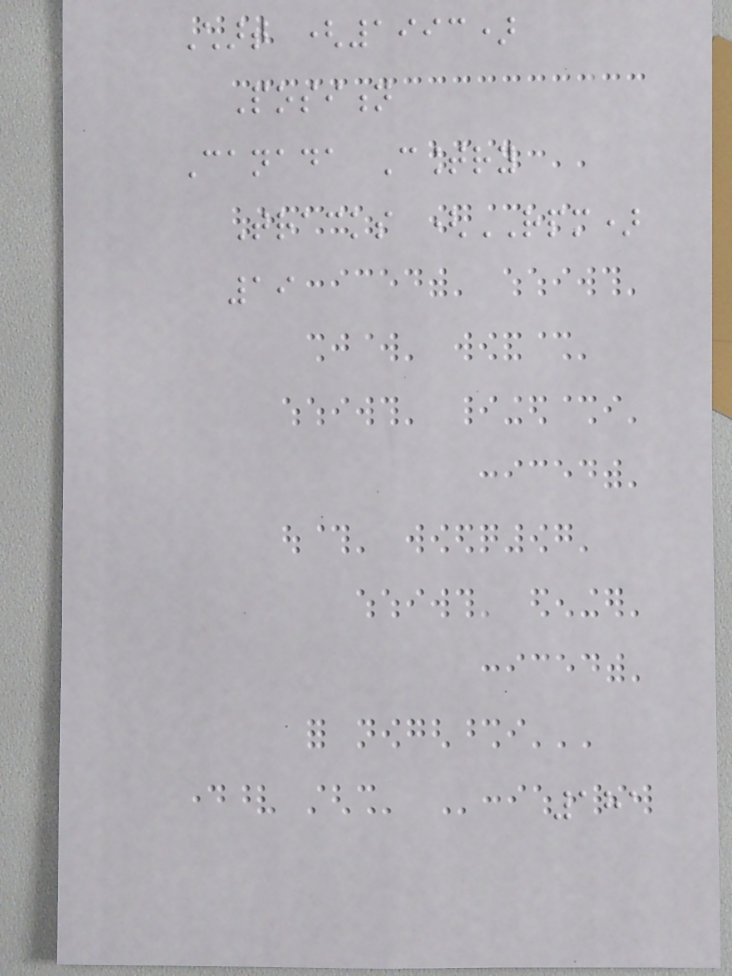Chart (1993)
Position
Canada Country
Tracks (RPM)
19
181
